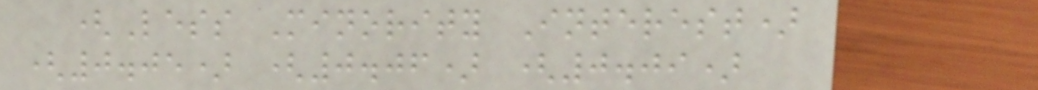(Less Minority Interest)
(0.05) (0.06) (0.09)
